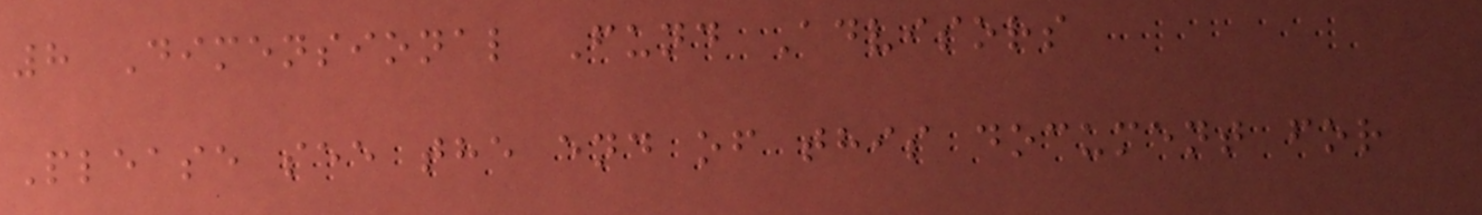8 Dimensional Fund Advisors
Please see the end of this document for
